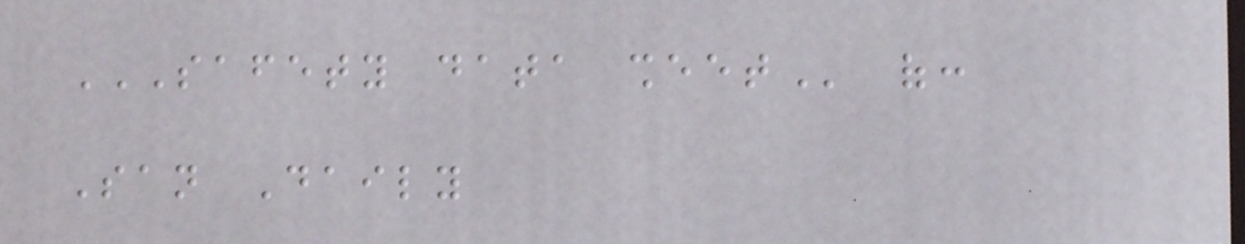SAFETY DATA SHEET of:
San Daily
